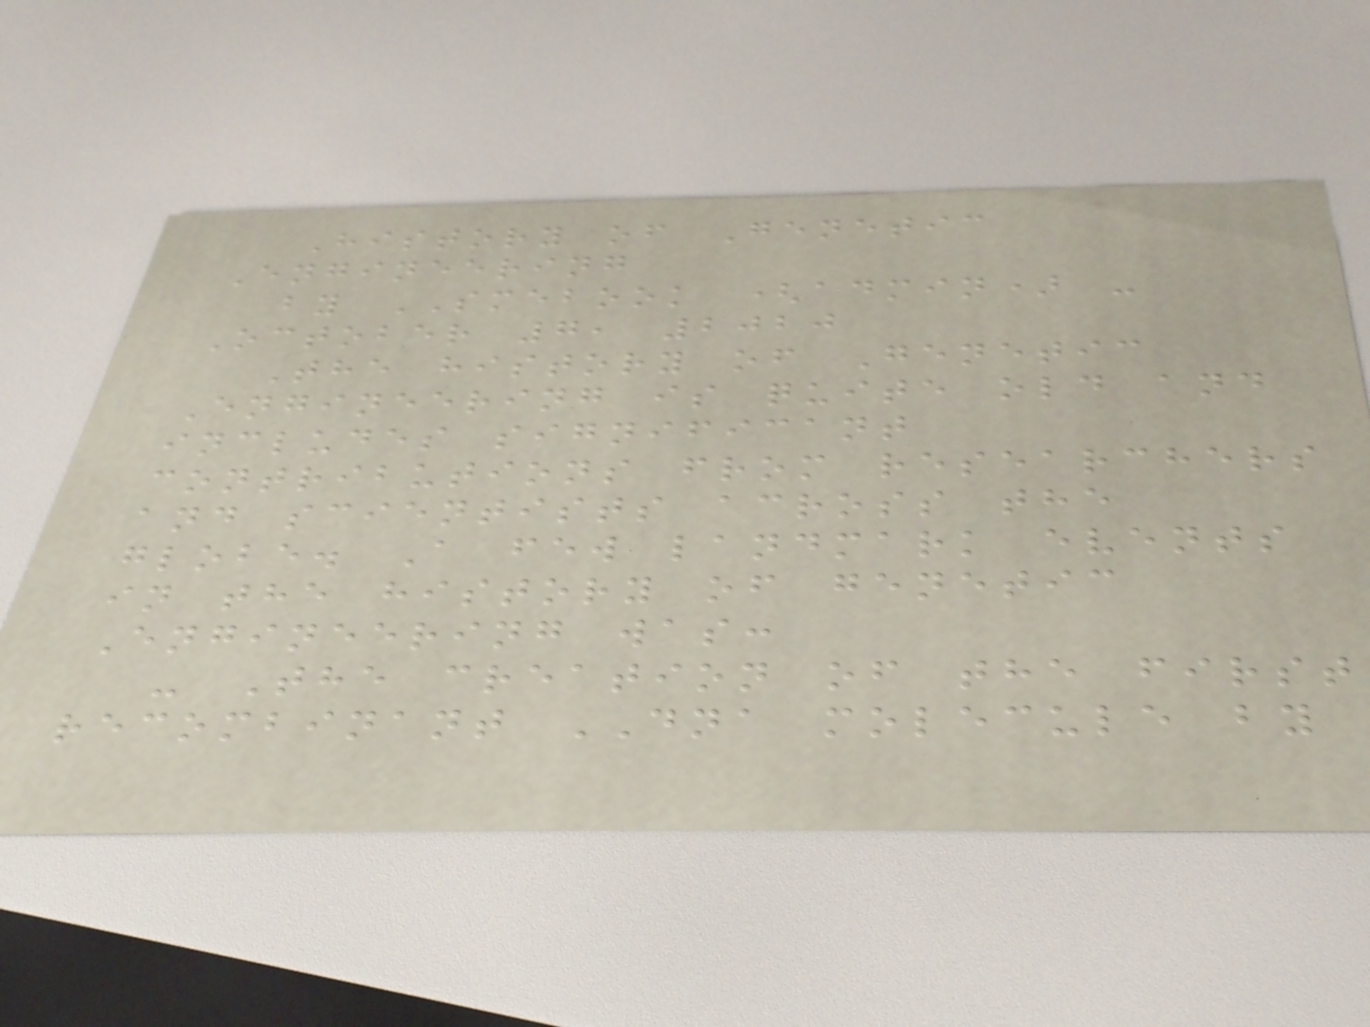History of Genetic
Engineering
by SMEBOOK (admin) -
October 7, 2020
The history of Genetic
Engineering is quite old and
includes significant
contributions from researchers
and scientists across the
globe. A few landmark events
in the history of genetic
Engineering was:
- The creation of the first
recombinant DNA molecule by
